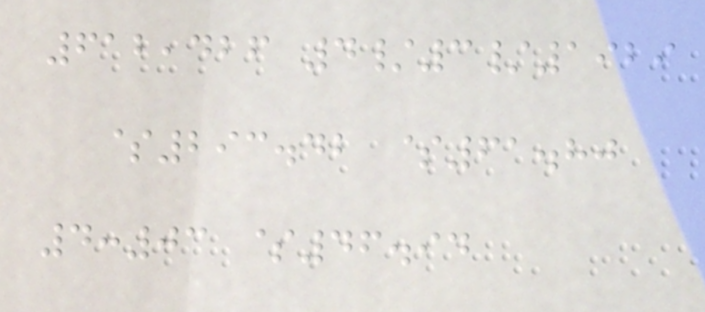612,426 4/3/1929
$293.42 $61.80
4:03 $46.94
